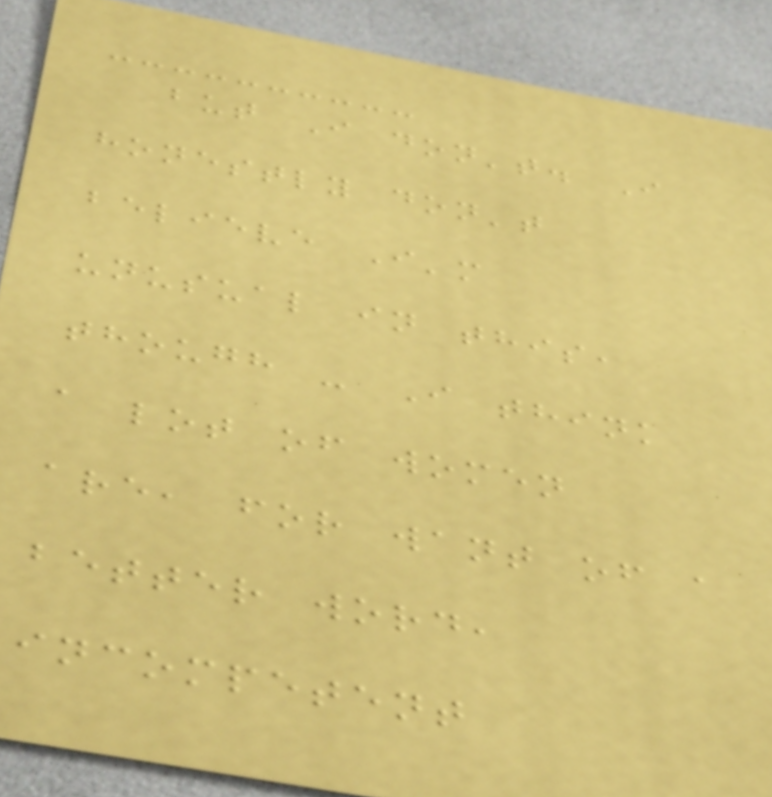but I don't. I
honestly don't
believe I'm
unusual in this,
though - I think
a lot of women
are, for want of a
better word,
incompetent
